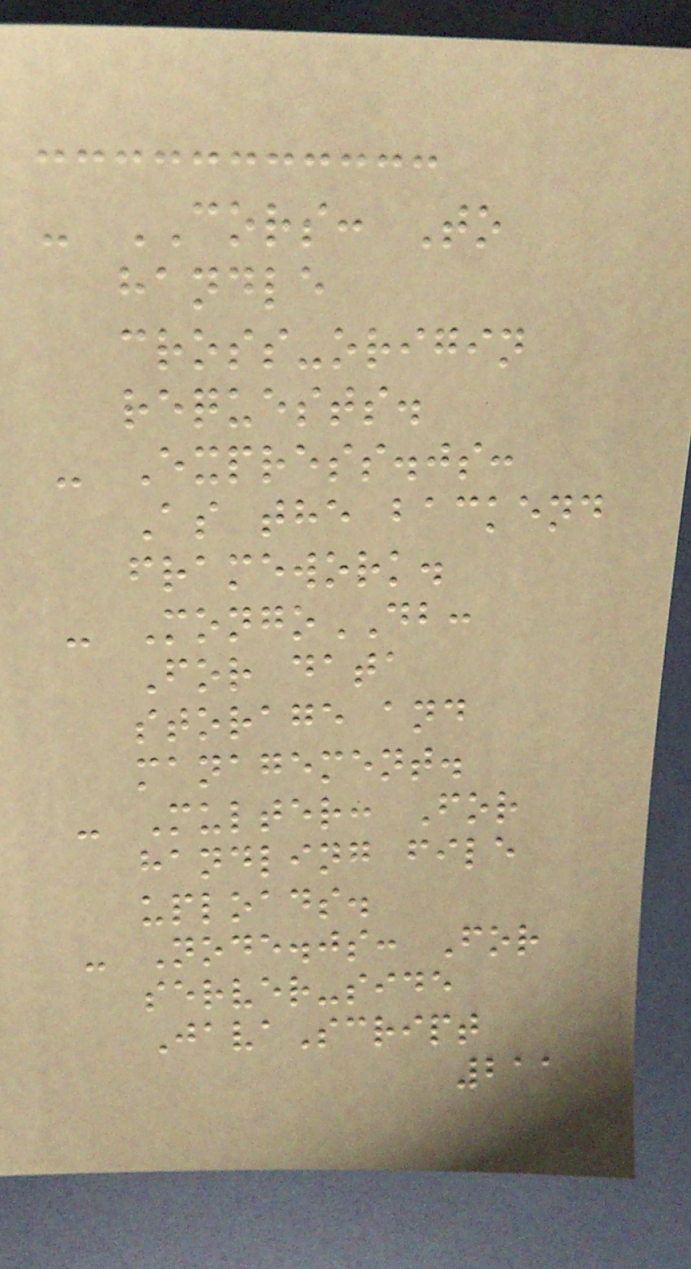- CORS: To
handle
cross-origin
requests.
- Express.js:
As the backend
framework.
- MongoDB:
For data
storage and
management.
- Multer: For
handling file
uploads.
- Node.js: For
server-side
JavaScript
211
